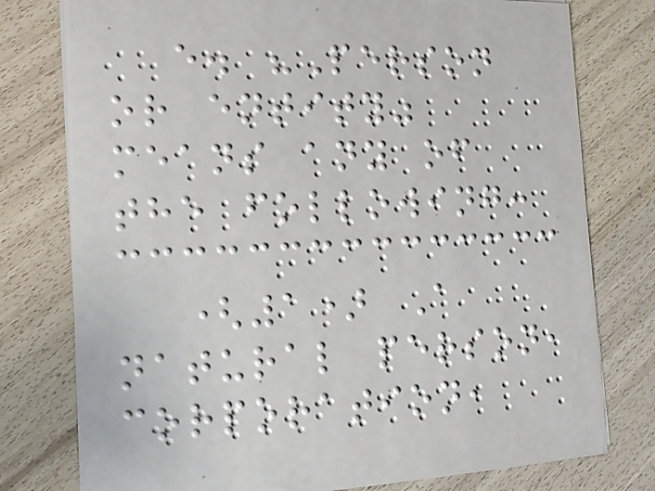e. "Person
or entity"
means any of
the following:
(1) A
natural person,
corporation,
